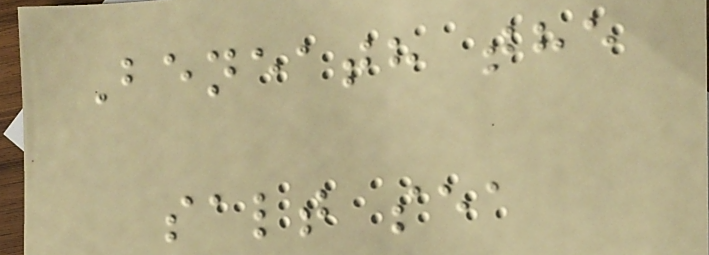Beneath the
salt sea
